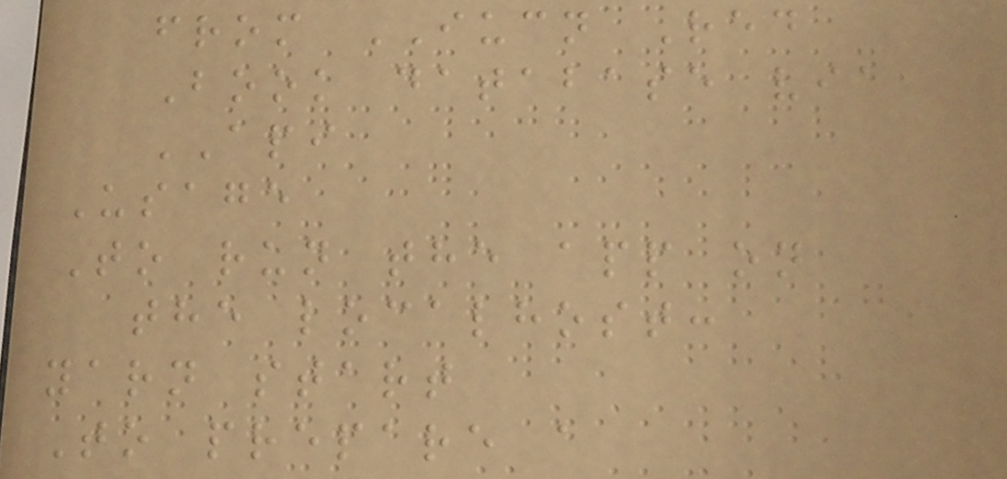from IUCN Red
Book database via
API
Usage
To run the app on
the localhost:
yarn start
To prepare a
